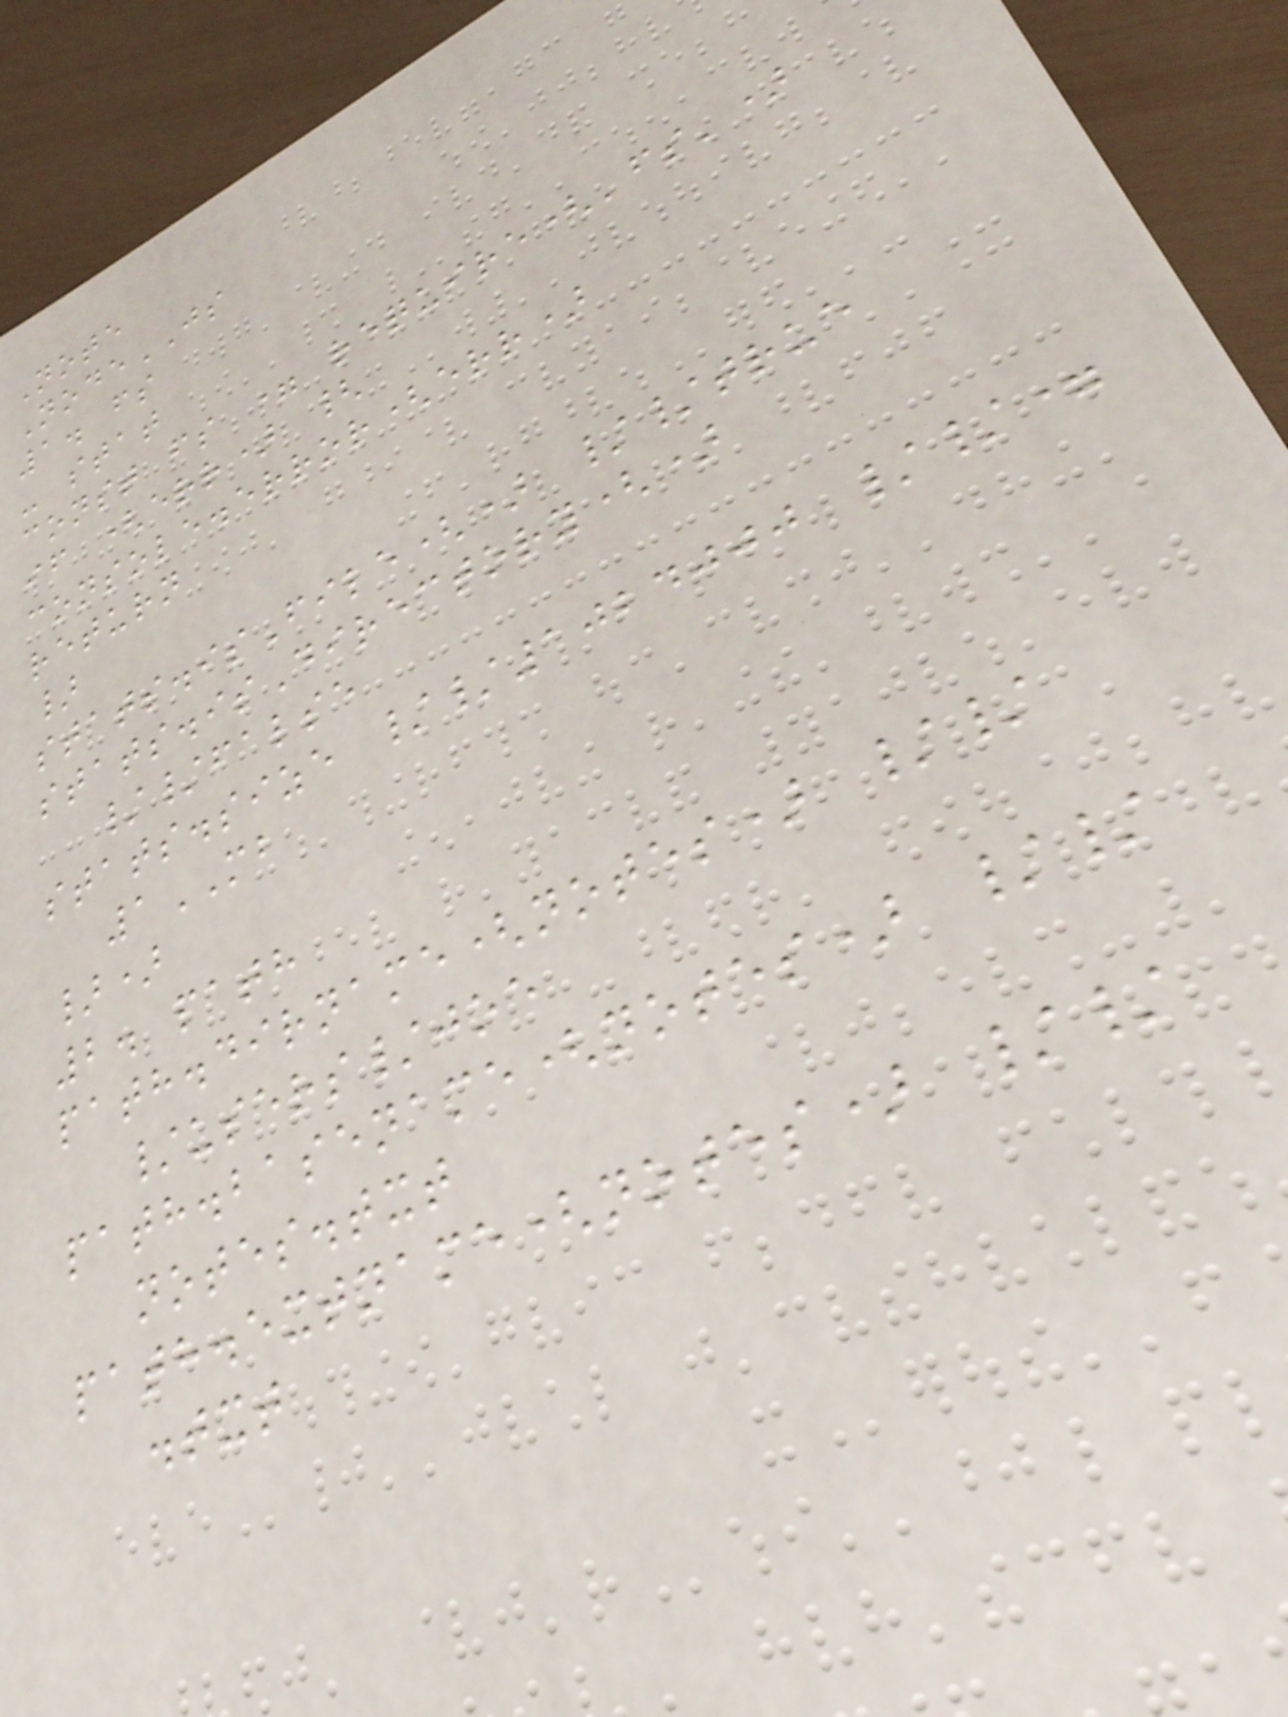Note
NodeJS
1. fs
- stat
const fs = require('fs')
if (err) {
console.error(err)
return
}
stats.isFile() //true
stats.isDirectory()
//false
stats.size //1024000 //=
1MB
})
2. path
path.dirname(notes) //
/users/joe
path.basename(notes) //
notes.txt
path.extname(notes) //
.txt
